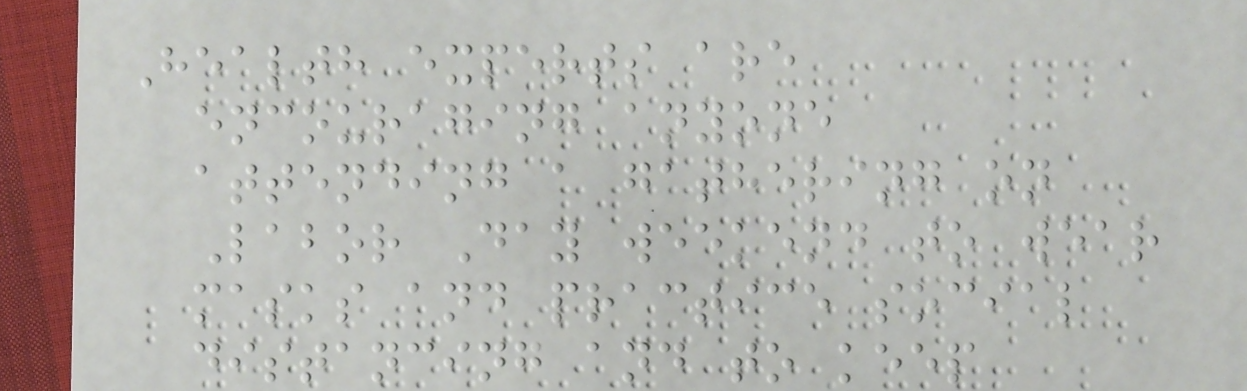Health experts are
encouraging anyone
attending a gathering on
Labor Day weekend to wear
masks and practice social
distancing and to keep
